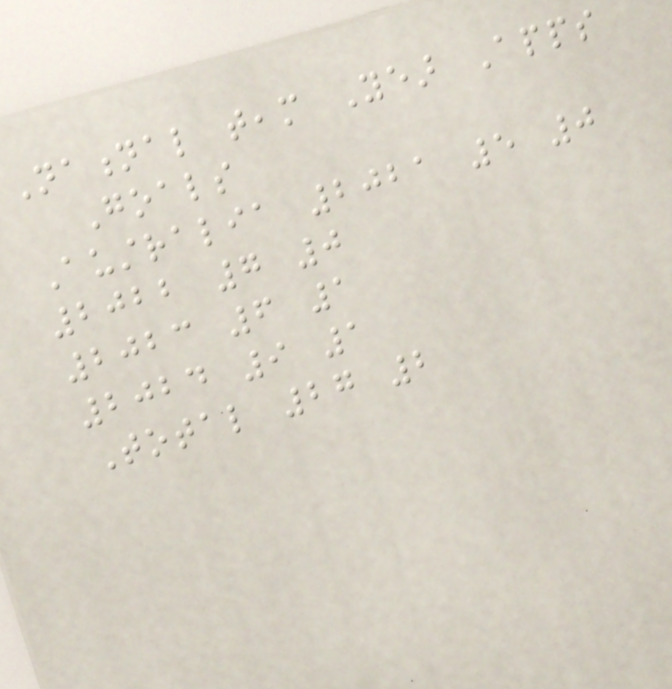National team Year Apps
Goals
Australia 2021 5 0
2022 7 0
2023 6 1
2024 9 1
Total 27 2
